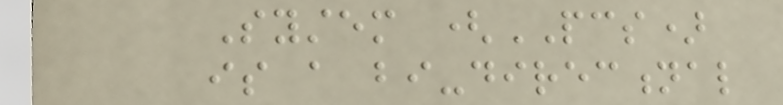System (PCS)
is a bi-directional
